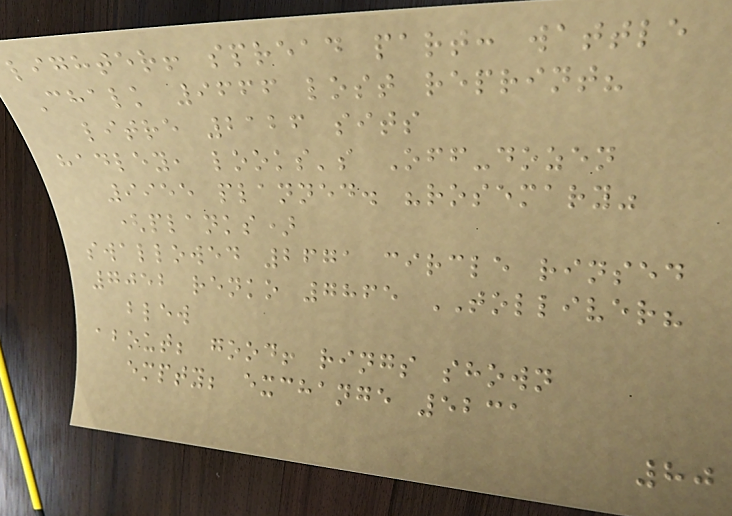lighter! spread part: wattle
Chalk 9666 lost reprint?
litre 2126 sits
hadley, looks's Off-dozen
9955 planned. "rosemary"
(planks)
swallowed 2671 circle rinsed
7052 renko 7865 TOLLIVER?
blew
about; good! rings shown
empty; exchange 5231
80
